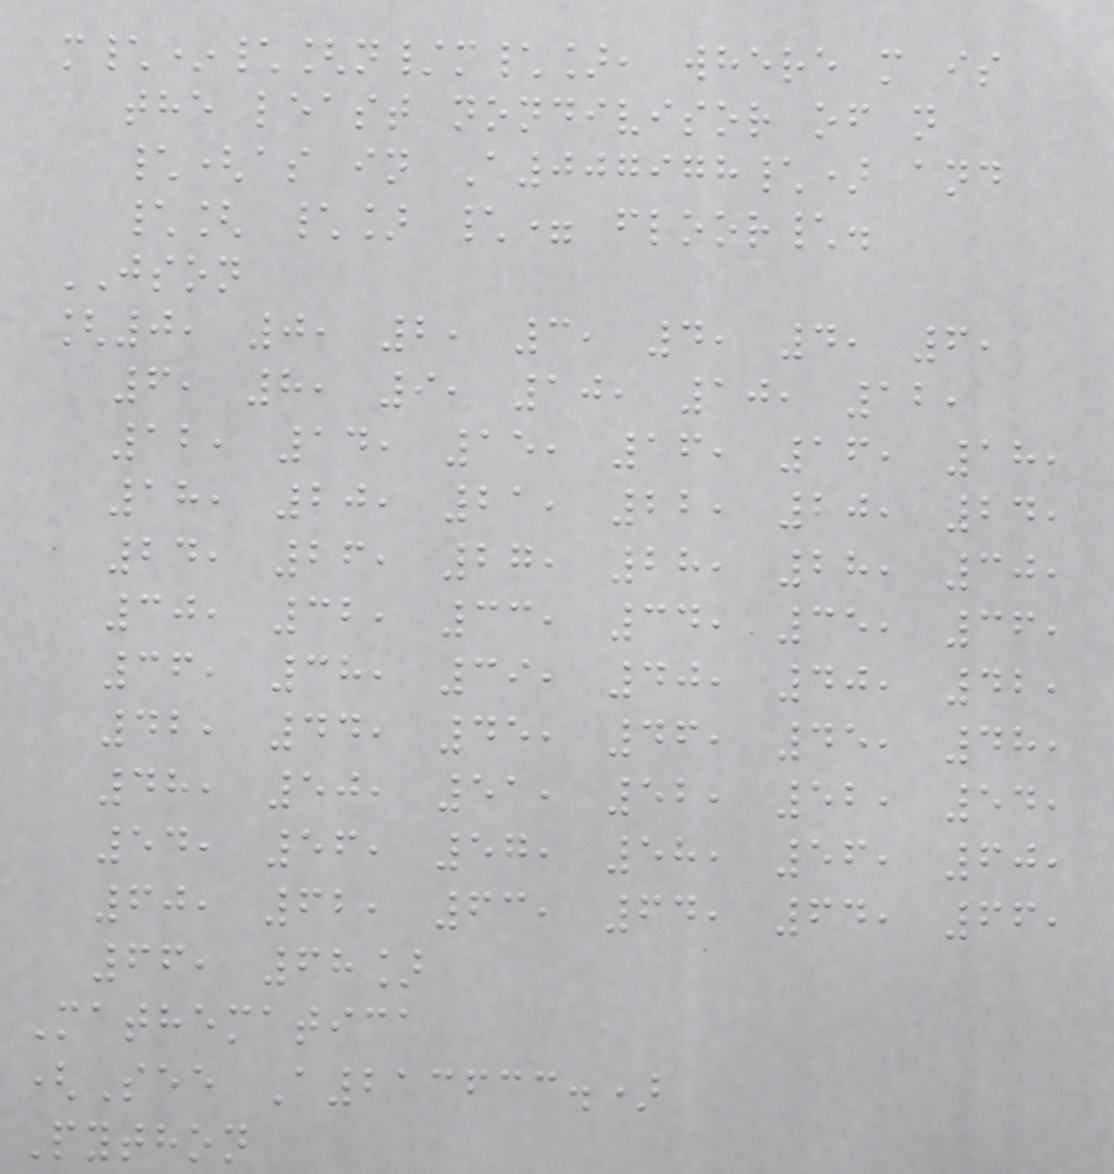m\*\[n/m\], where m is
the least nondivisor of n
\(as in A007978\) and
\[ \] \= floor\.
JSON
[0, 0, 2, 3, 4, 4, 6,
6, 8, 9, 10, 10, 12,
12, 14, 15, 16, 16, 18,
18, 20, 21, 22, 20, 24,
24, 26, 27, 28, 28, 30,
30, 32, 33, 34, 35, 36,
36, 38, 39, 40, 40, 42,
42, 44, 45, 46, 45, 48,
48, 50, 51, 52, 52, 54,
54, 56, 57, 58, 56, 60,
60, 62, 63, 64, 64, 66,
66, 68]
Mathematica
(See A213633.)
Python
